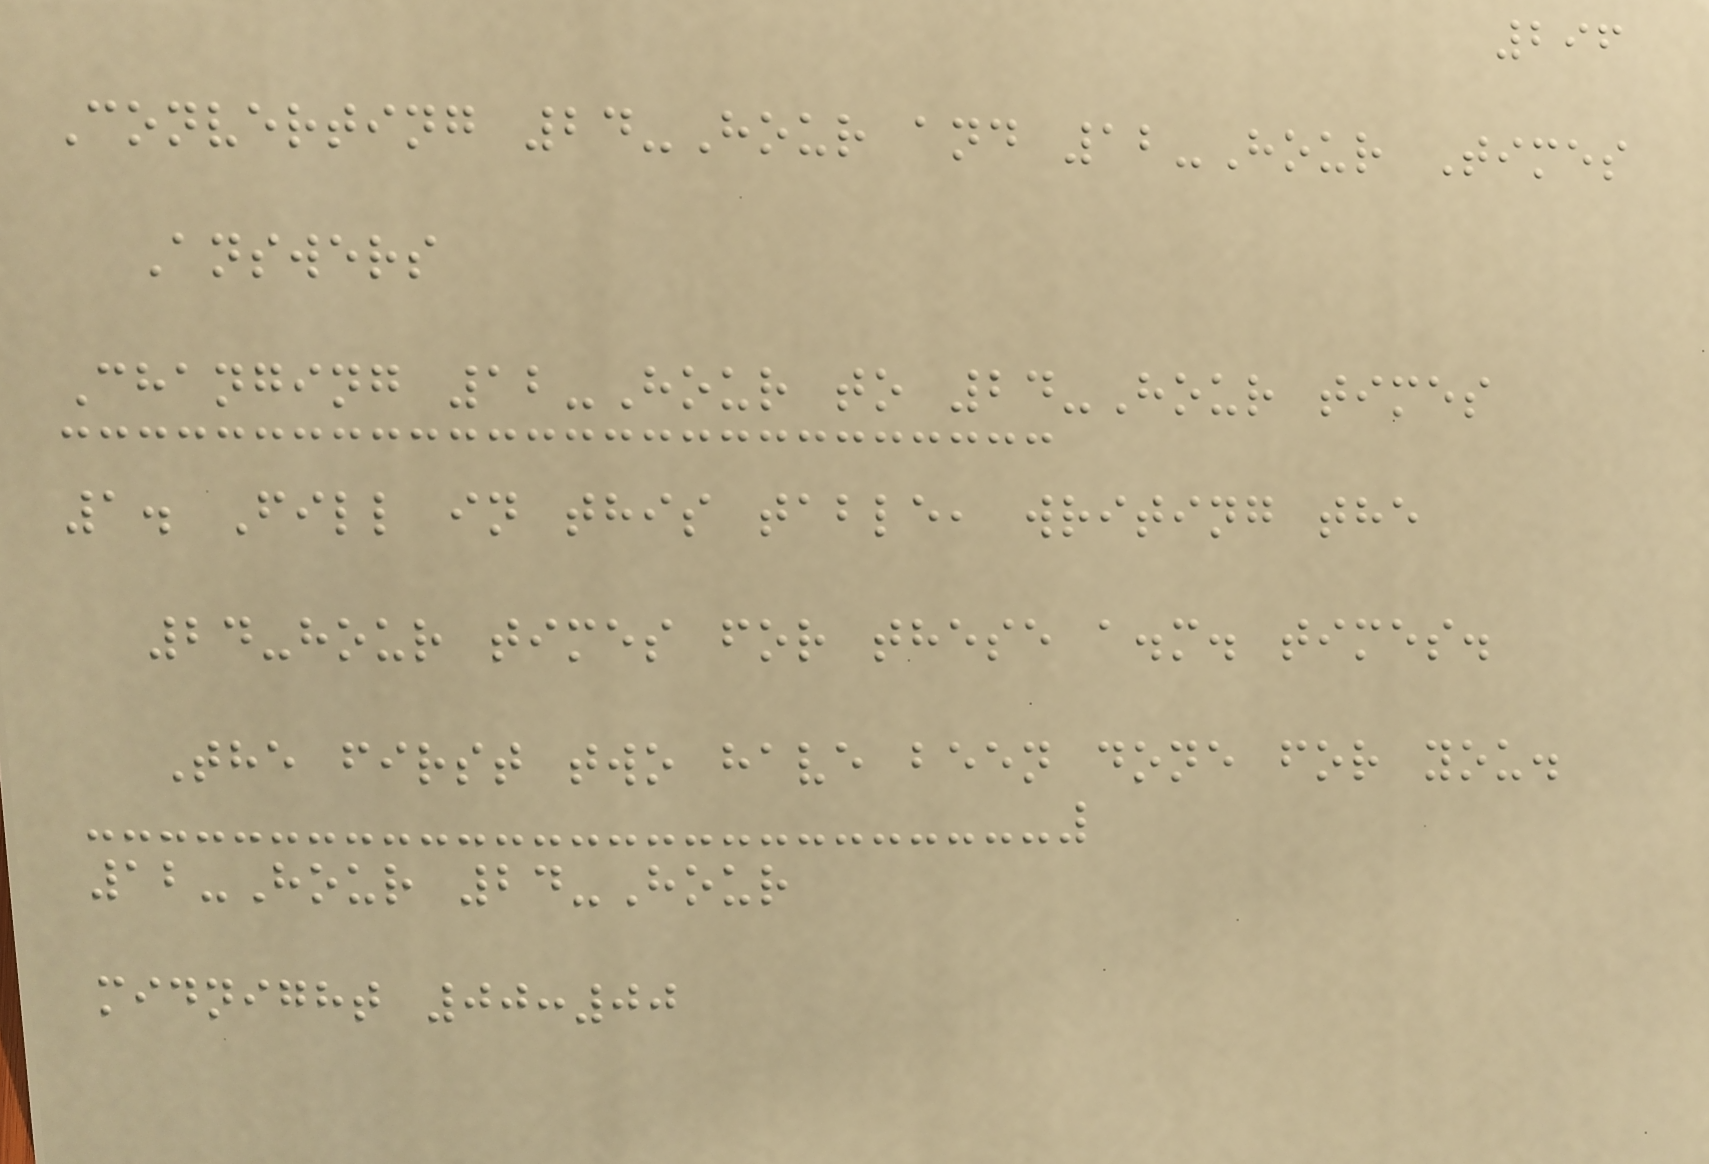296
Converting 24-Hour and 12-Hour Times
Answers
Changing 12-Hour to 24-Hour times
1. Fill in this table, writing the
24-hour times for these a.m. times.
The first two have been done for you.
12-Hour 24-Hour
midnight 00:00
